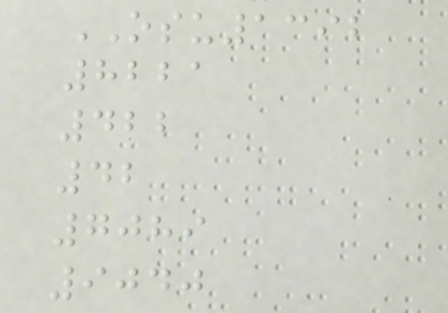OSU1392
8221
422
42
7089
9040
